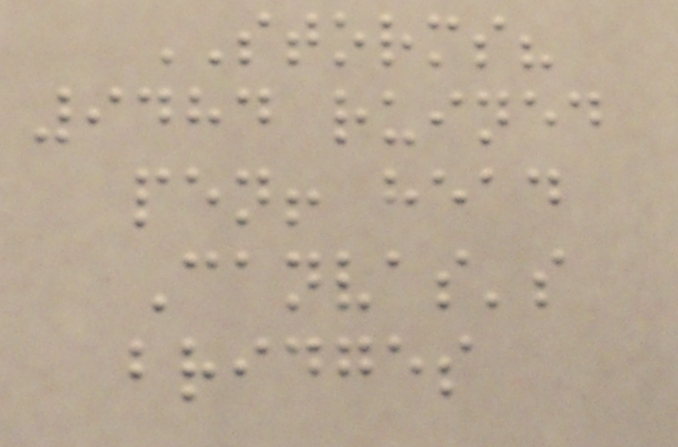STORMS?
9484 ruined
pen! head
Canvas's
bridges
